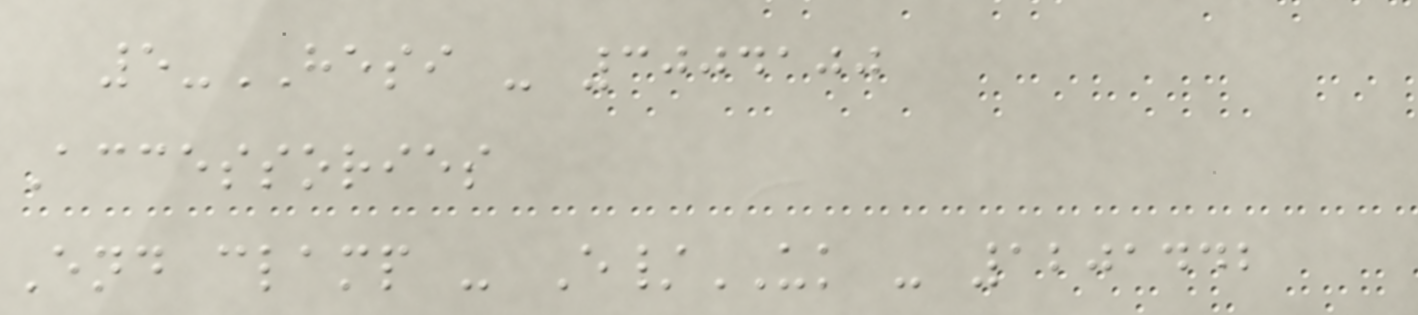5-HESI - 3004100
Accessories
End clamp - E/UK - 1201442
